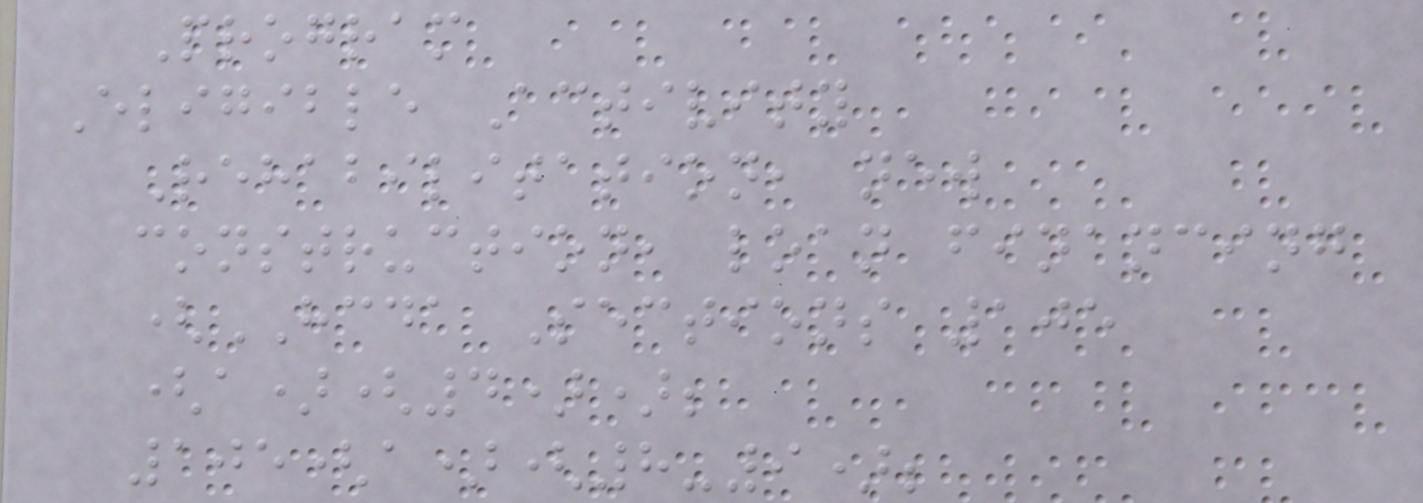Program
Eligible Activity
Rehabilitation, new
construction, loan financing
(HCDA Sections 105
(a)(4));
105(a)(8-9);
